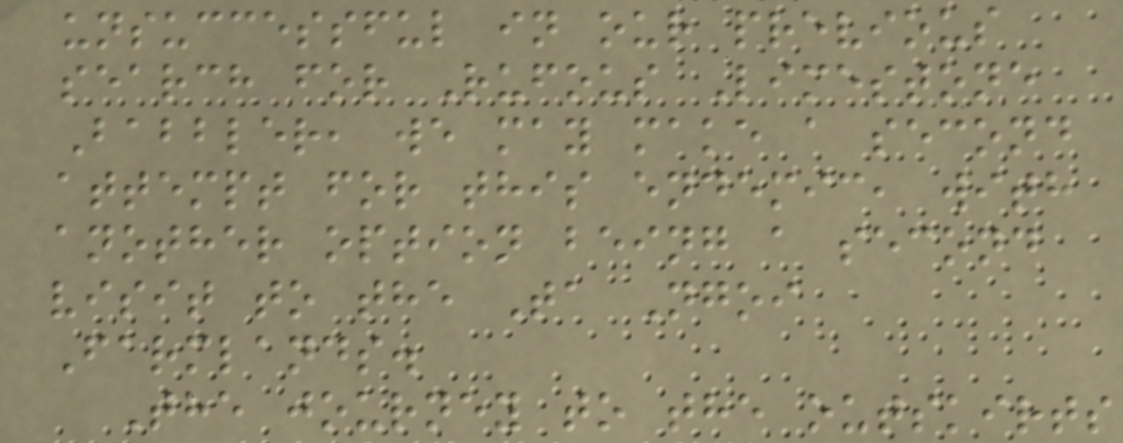unsuccessful in our previous
search for Rufous Limestone
Babbler, we may make a second
attempt for this endemic, with
another option being a second
visit to the Ta Ngoi
Farmlands.
The journey to the outskirts
